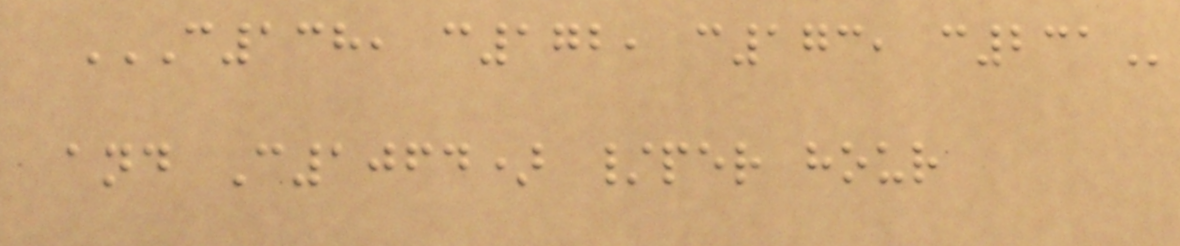C138, C172, C173, C231
and C1064) /per hour
